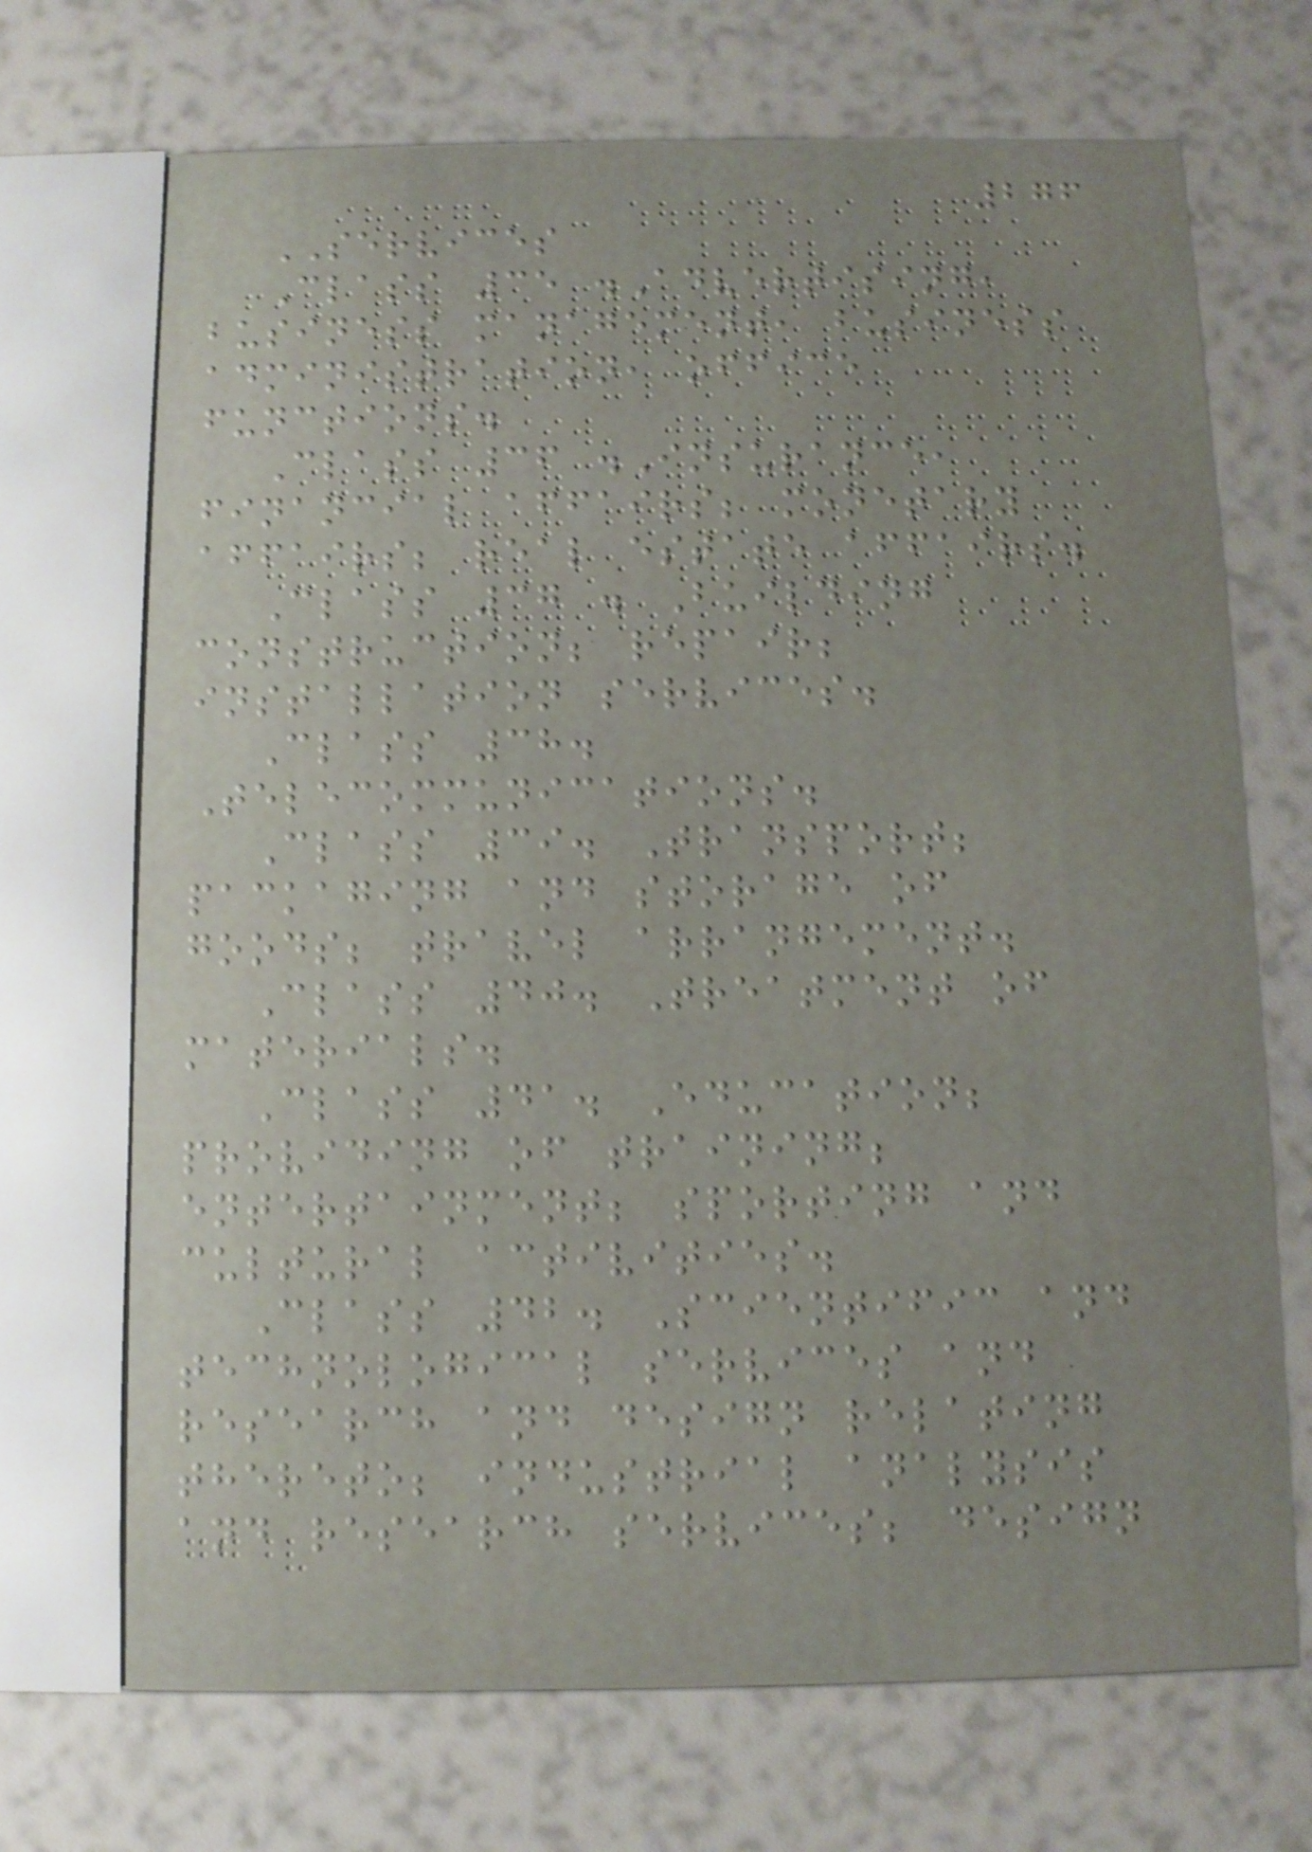276
SERVICES
Class 35 .Advertising,
business management, business
administration, office
functions.
Class 36 .Insurance,
financial affairs; monetary
affairs; real estate affairs.
Class 37 . Building
construction; repair;
installation services.
Class 38.
Telecommunications.
Class 39. Transport;
packaging and storage of
goods; travel arrangement.
Class 40. Treatment of
materials.
Class 41. Education;
providing of training;
entertainment; sporting and
cultural activities.
Class 42. Scientific and
technological services and
research and design relating
thereto; industrial analysis
and research services; design
